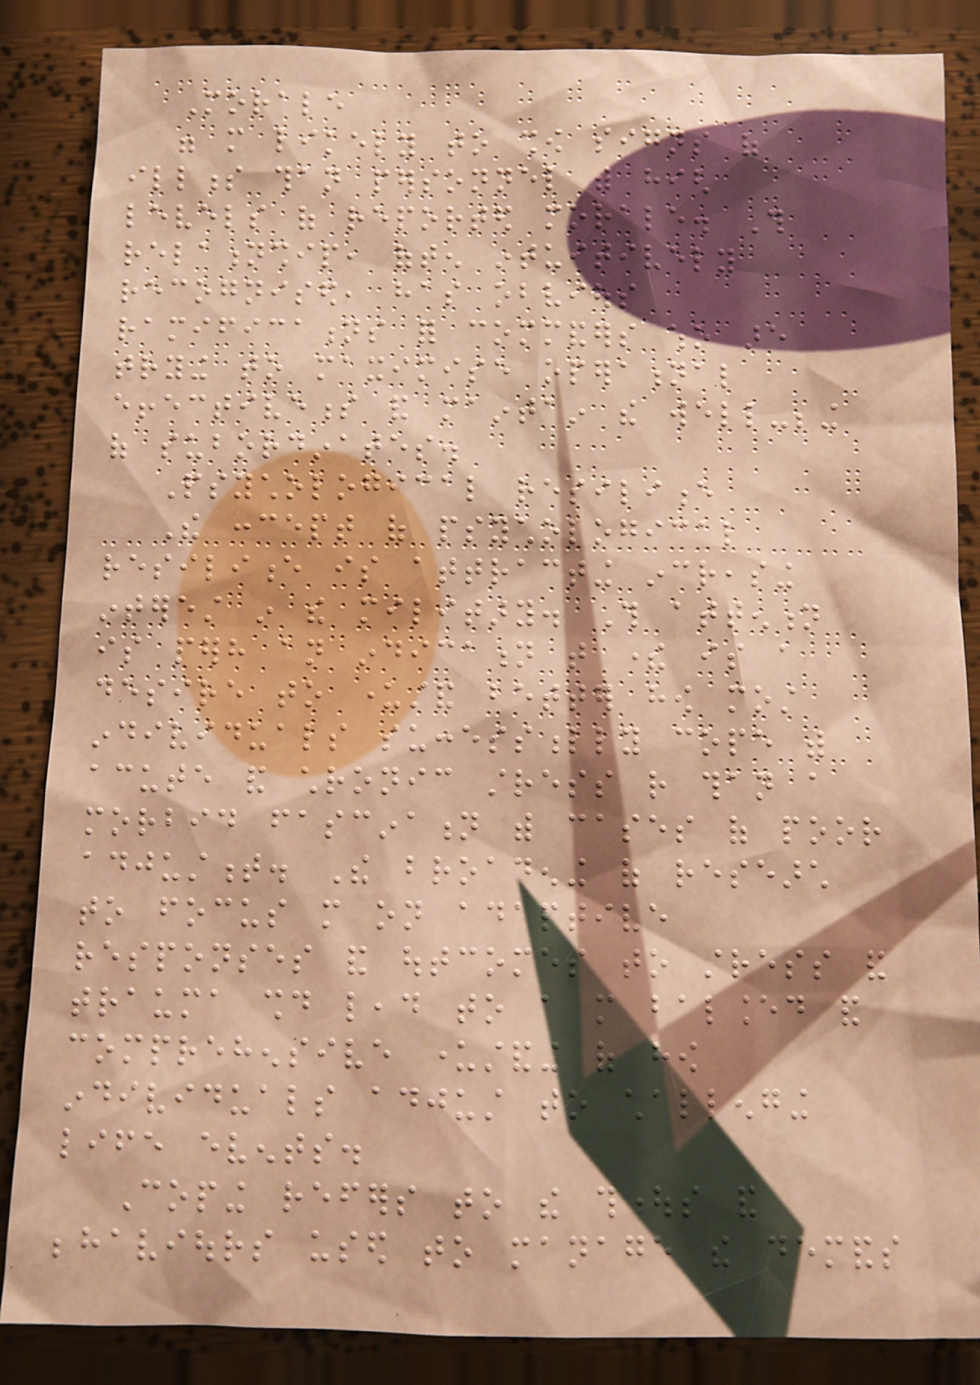Morale
were more likely to show signs of
illness than personnel with high
levels of reported morale. This
relationship, often intuitively
recognised, has obvious
ramifications for commanders who are
trying to maximise operational
effectiveness and maintain the well-being
of subordinates.
Psychological resilience
The concept of psychological
resilience is attracting increasing
interest in the military. This attention
is perhaps an indication that there is a
desire to understand better how most
individuals successfully cope with
acute and chronic stress rather than a
morbid fascination with cases of poor
adjustment. The broadening of research
to focus more on adaptive
responses and outcomes to stress and
trauma should lead to a more balanced and
comprehensive understanding of how
individuals adjust to challenging
life events.
Coping refers to the thoughts and
behaviours used to manage the demands
